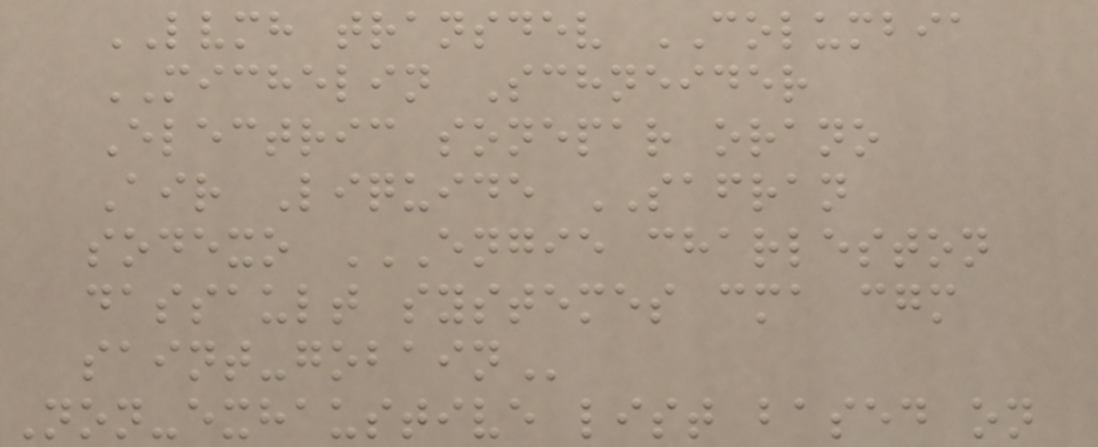LVMH transdev COLUMBIA
MICHELIN Schneider
Electric sonepar orano
Air Liquide SAFRAN
sodexo ENGIE CHARLESTON
DASSAULT SYSTEMES CMA CGM
SAINT-GOBAIN
Non-exhaustive list based on
